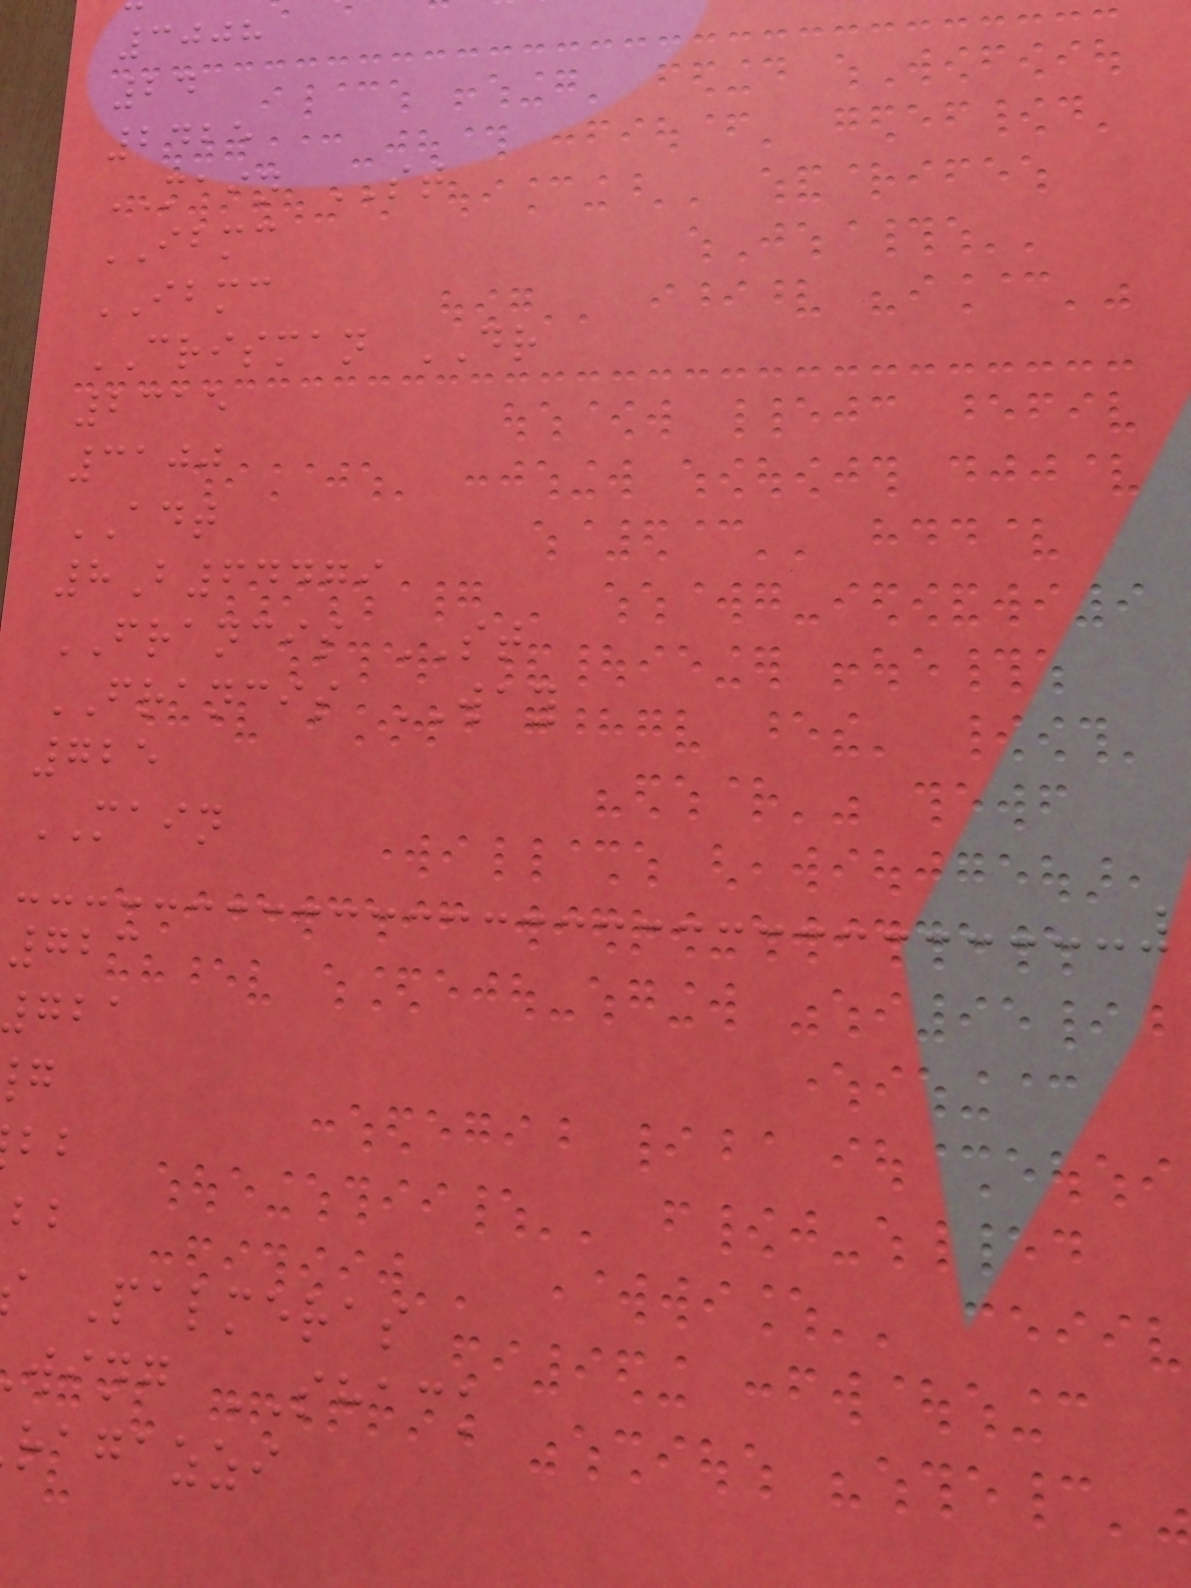3008
24
2425
MAIN ST
IBMC
IBMC
CRISMAN DR
2315
3100
ADT
8B64479
FRANCIS ST
FRANCIS WAY
725
MAIN
723
Palmeras
wing SHACK
ragazzi
